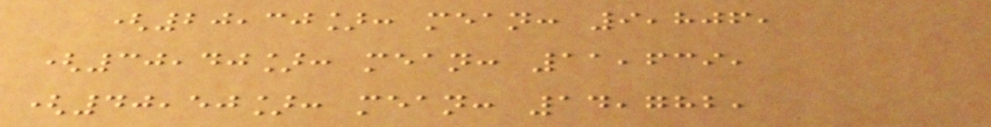(20,30]: mean: 9,806,
(30,40]: mean: 11,639,
(40,50]: mean: 14,782,
